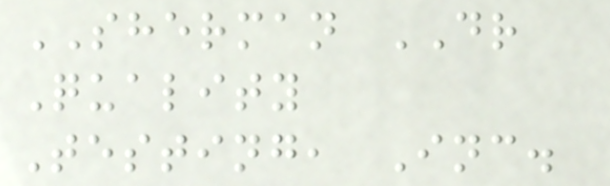SHERMAN DR
Quality
Testing, Inc.
